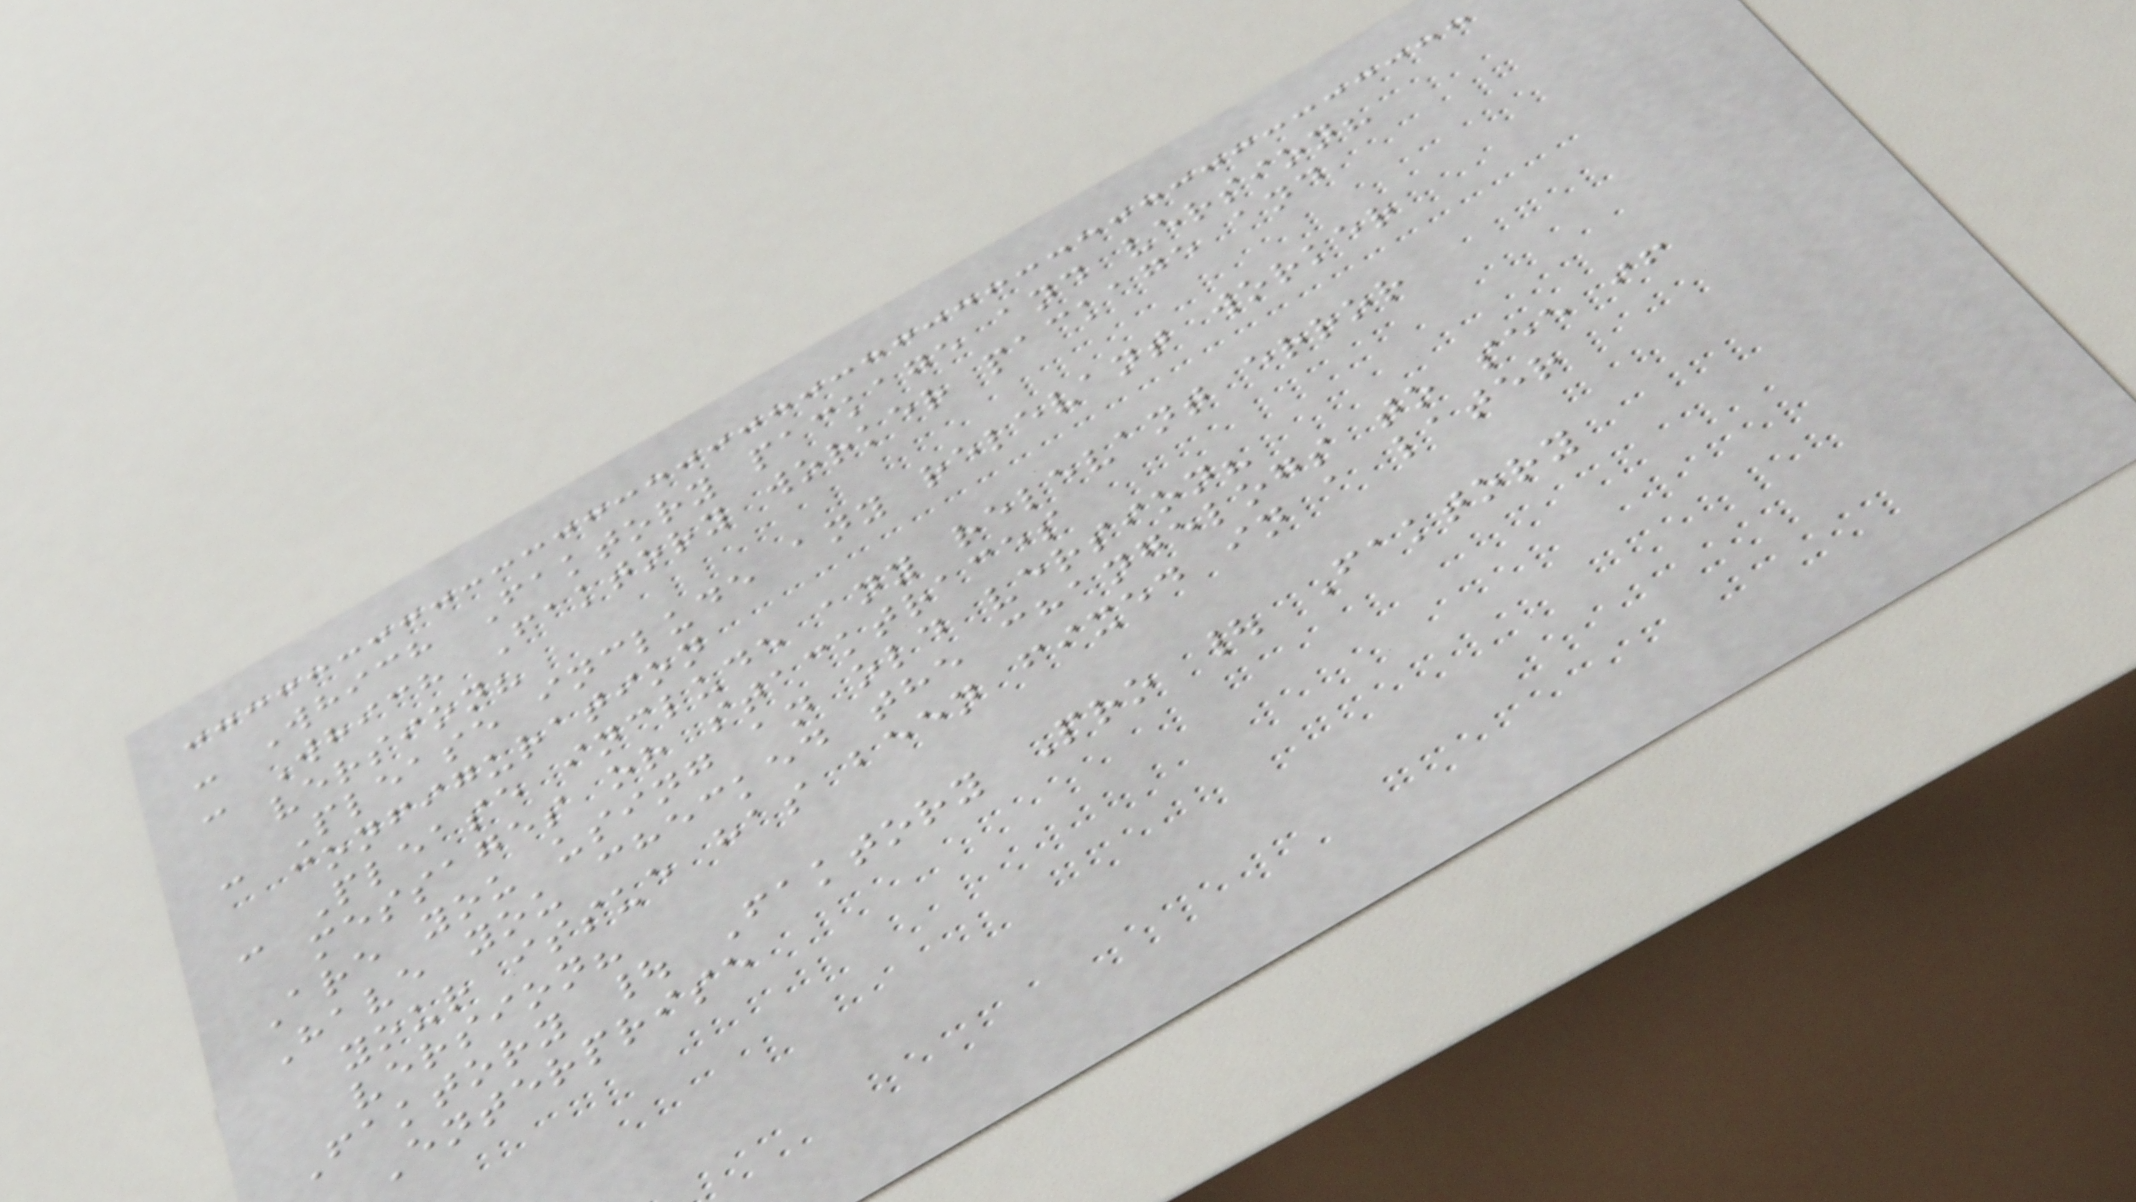- Which Faktory package and version?
- Which Faktory worker package and
version?
- Please include any relevant worker
configuration
- Please include any relevant error
messages or stacktraces
Are you using an old version?
Have you checked the changelogs to see if
your issue has been fixed in a later
version?
Faktory | Faktory Pro | Faktory
Enterprise
